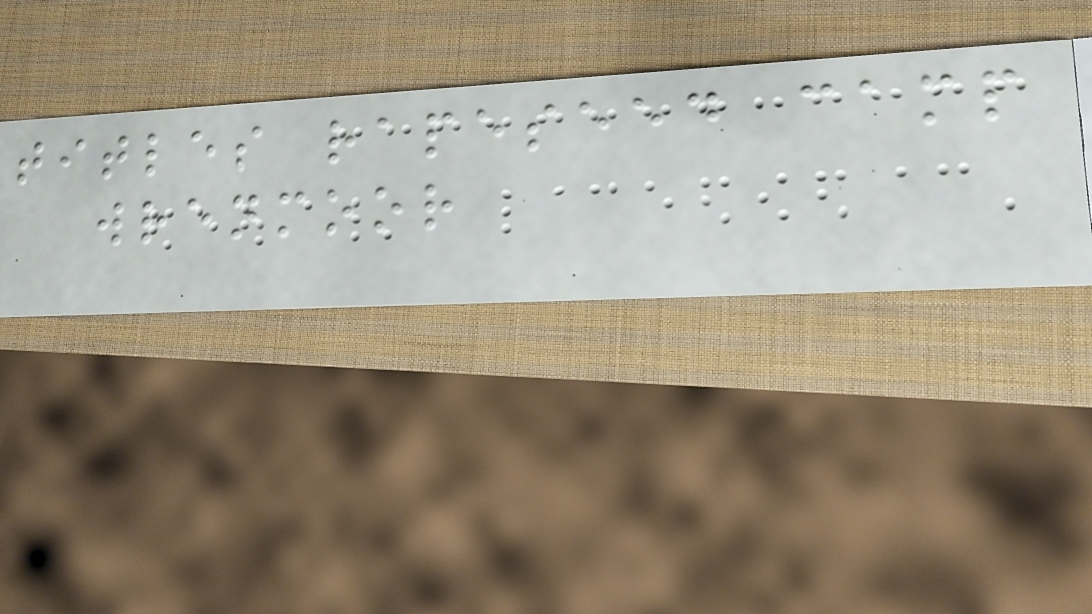titles rapeseed camp
wrenmoor
